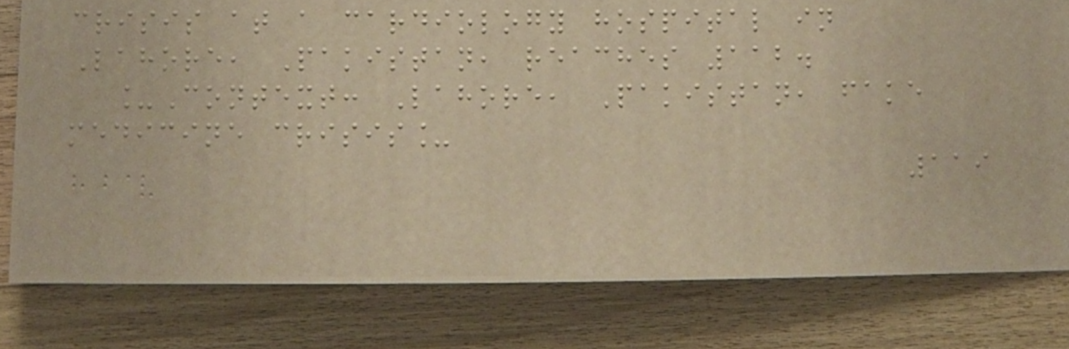crisis at a cardiology hospital in
Lahore, Pakistan, reaches 112.
_Context: Lahore, Pakistan, fake
medicine crisis_
119
